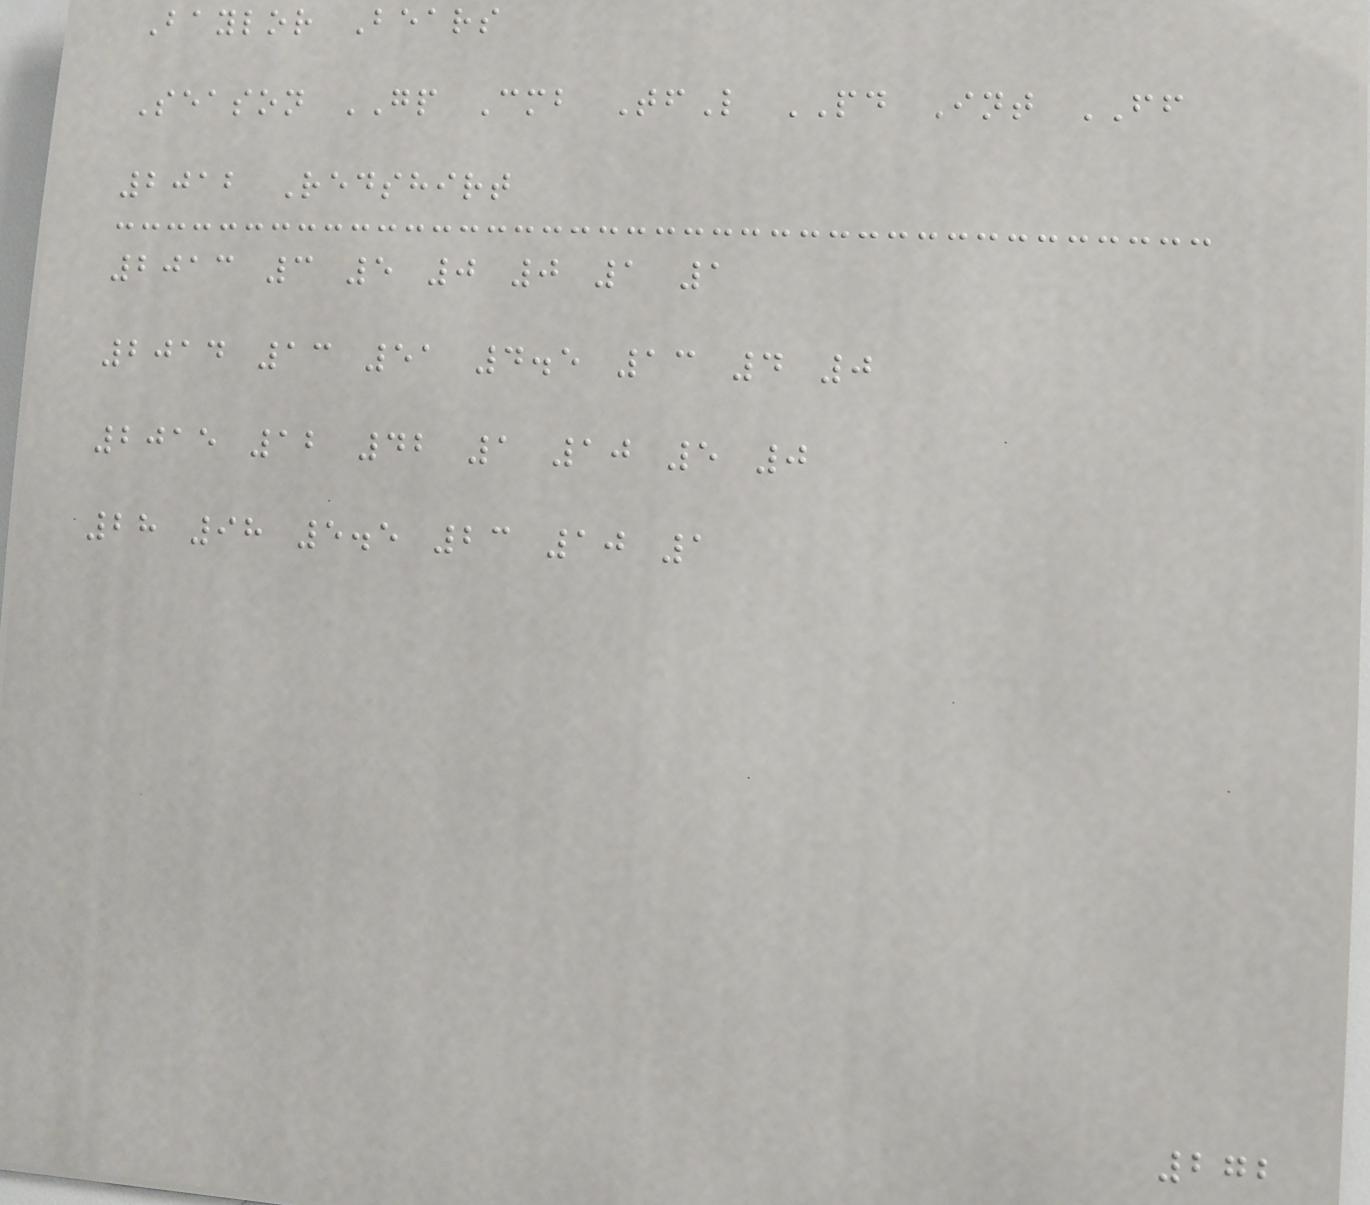Baylor Bears
Season GP Cmb TfL PD Int FF
2012 Redshirt
2013 3 5 0 0 1 1
2014 13 51 4.5 13 4 0
2015 12 42 1 10 5 0
28 98 5.5 23 10 1
272
